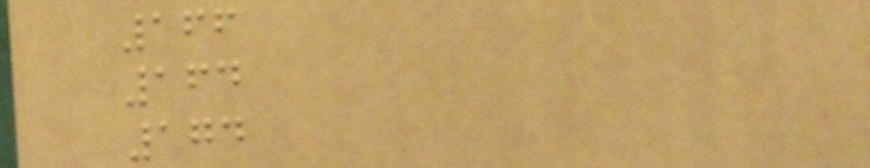166
164
174
